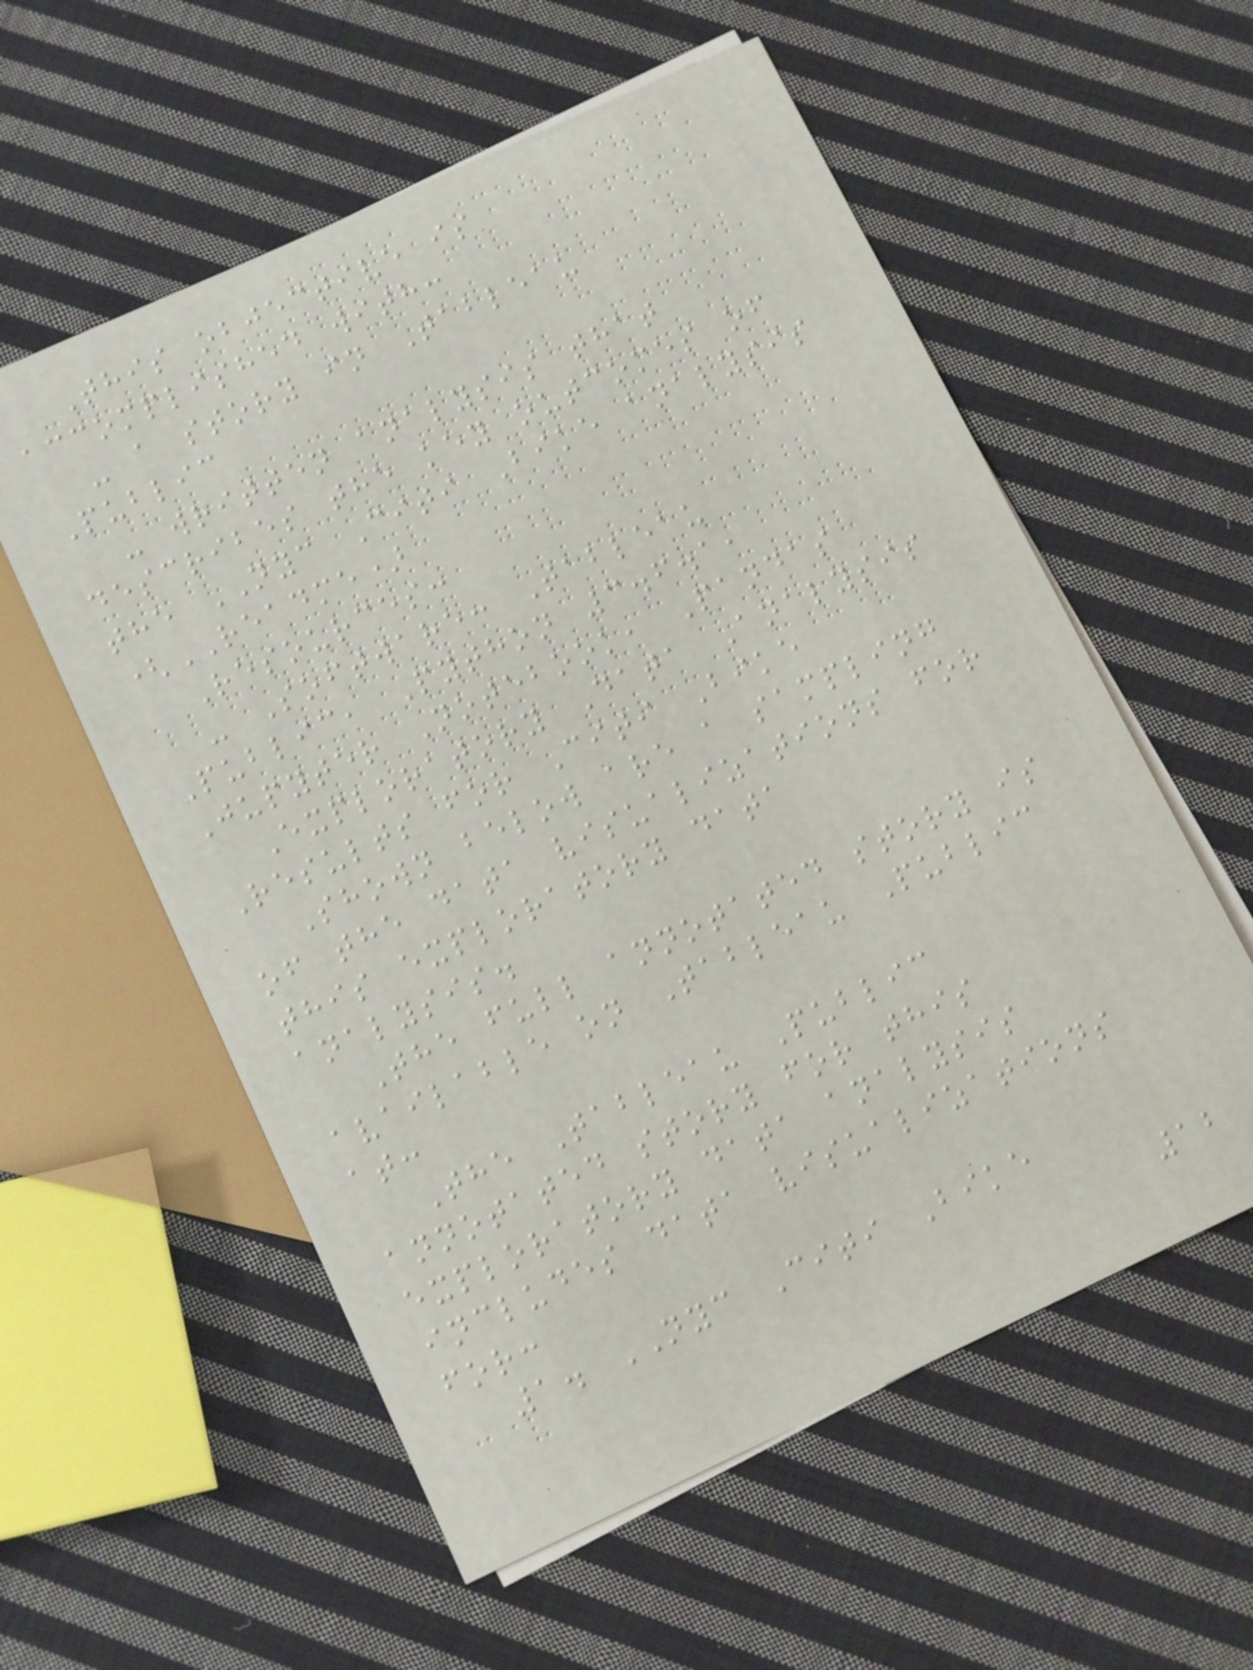This objective is
accomplished with:
- a story in Tableau
Public
- written analysis that
describes the key outcomes of
the NYC Citi Bike analysis
(README)
Resources:
- Software: Tableau
Public, Python 3.6.1,
Jupyter Notebook, Pandas
Exploratory Data Analysis
Results for Citi Bike
Shown below are a sampling
of the data visualizations for
this exploratory data
analysis.
The full annotated story is
available on Tableau Public
at:
The Tableau Public
annotated story for this
exploratory data analysis
includes data visualizations
for:
1. NYC Citi Bike
12
